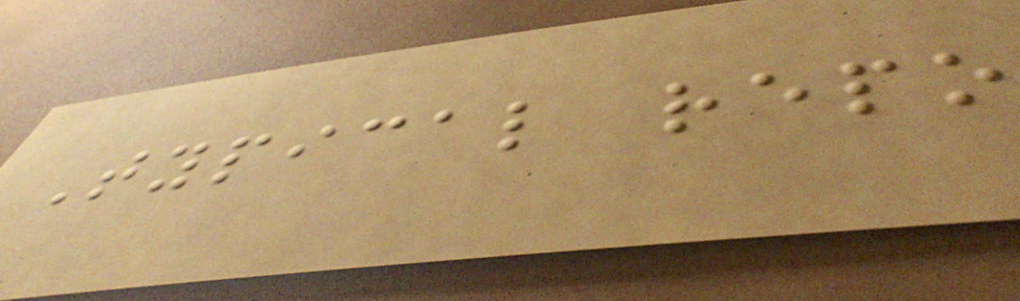Typical repo
